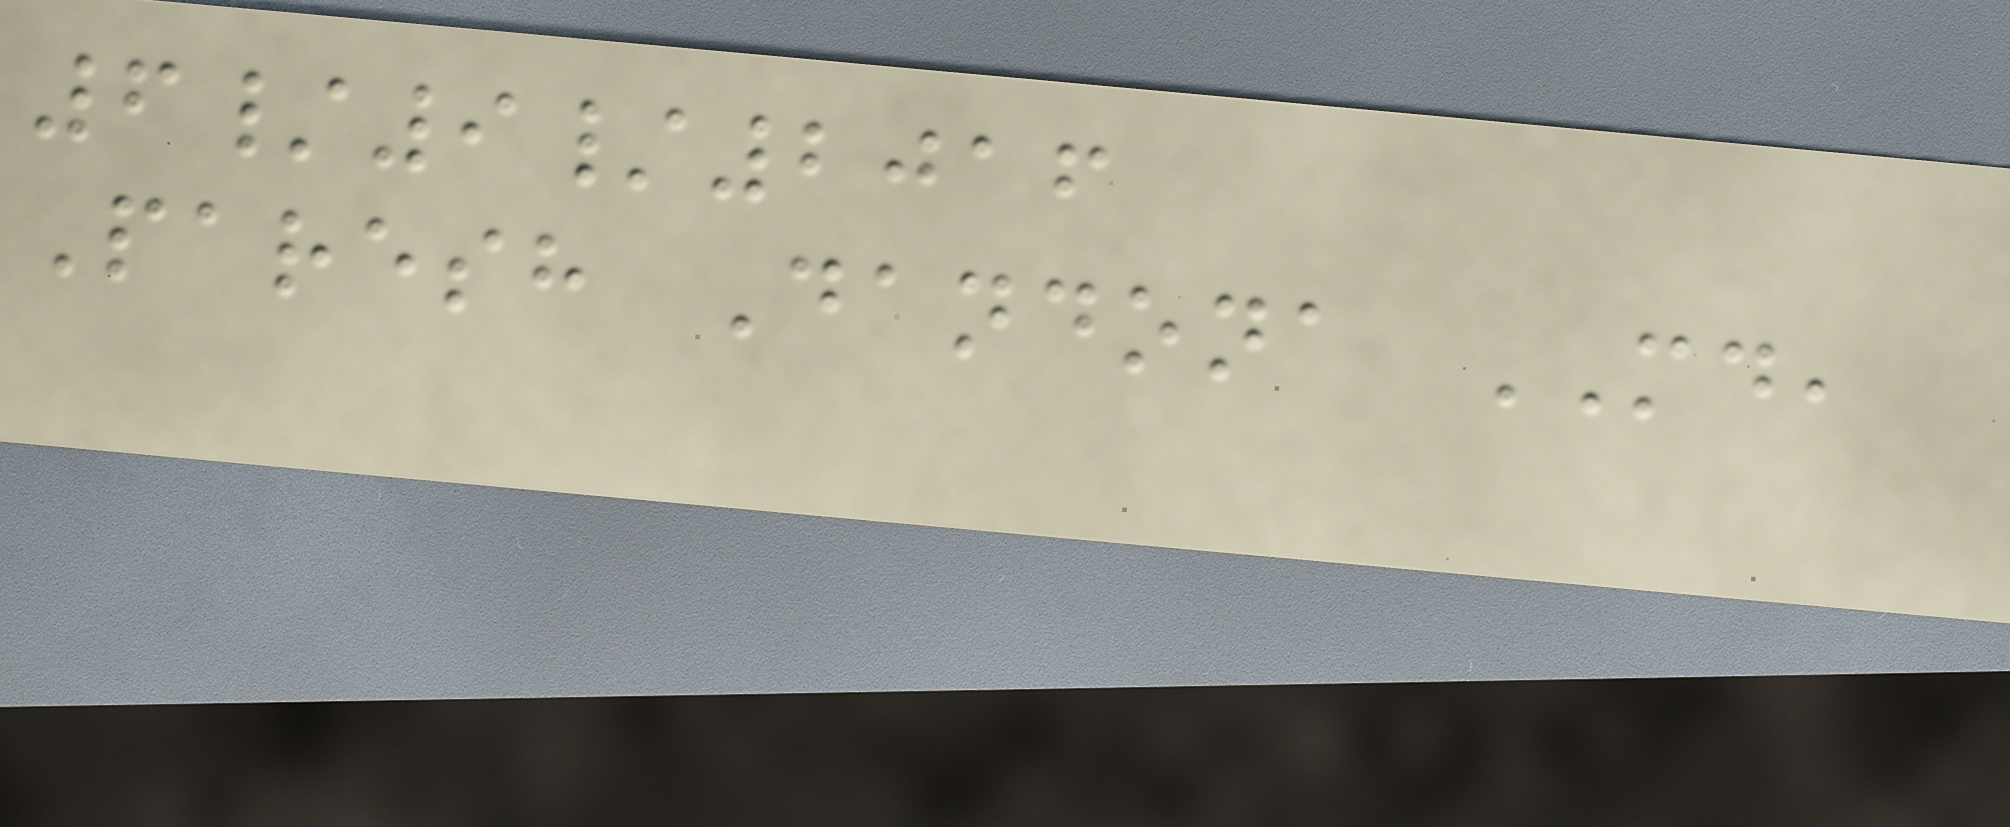6/9/2016
Paresh Dandona MD,
